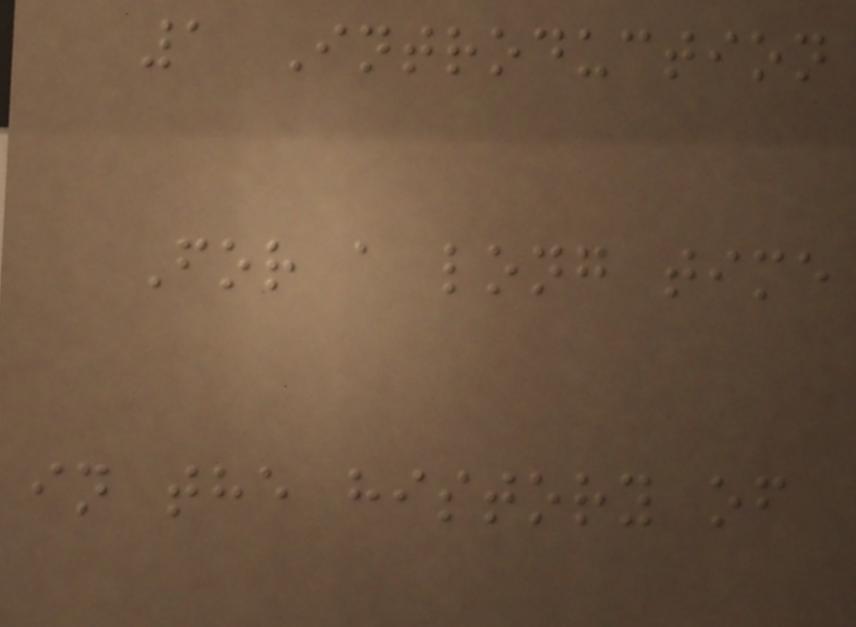1 Introduction
For a long time
in the history of
